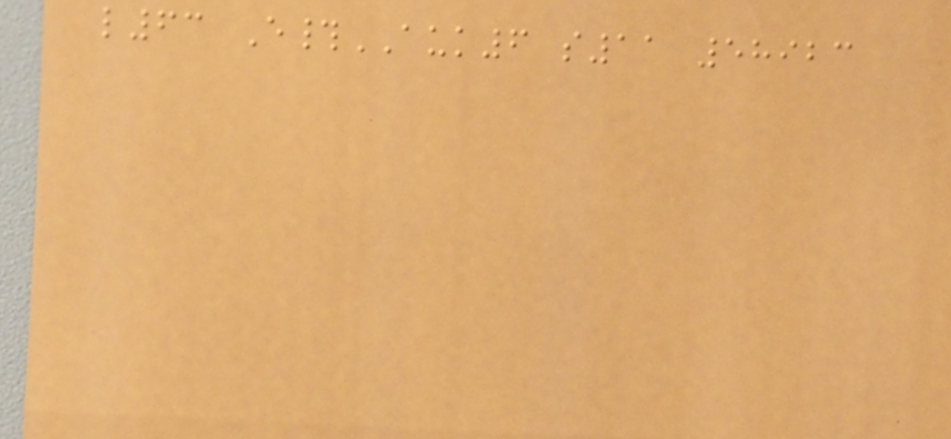l63 E#AUK6 s11 58923
